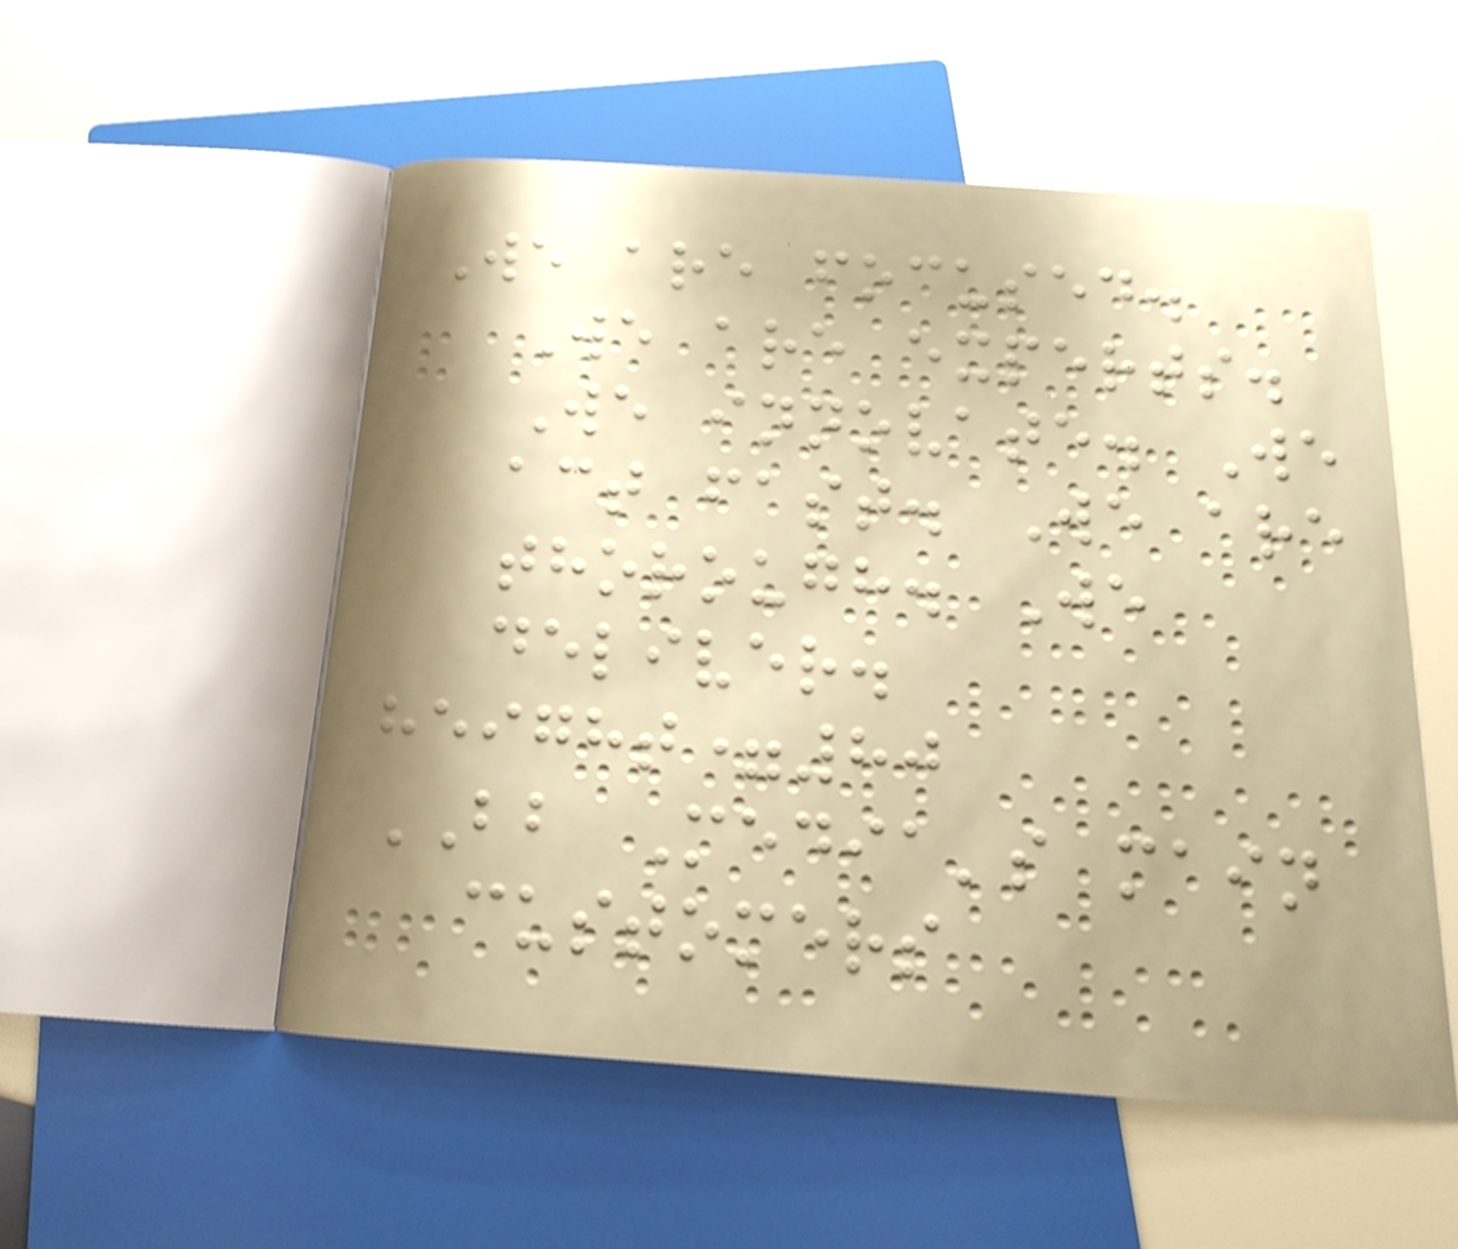We are focused.
We are experts.
We innovate. We
act fast. We are
thorough. We
deliver.
height=80
BB Media's main
customers
